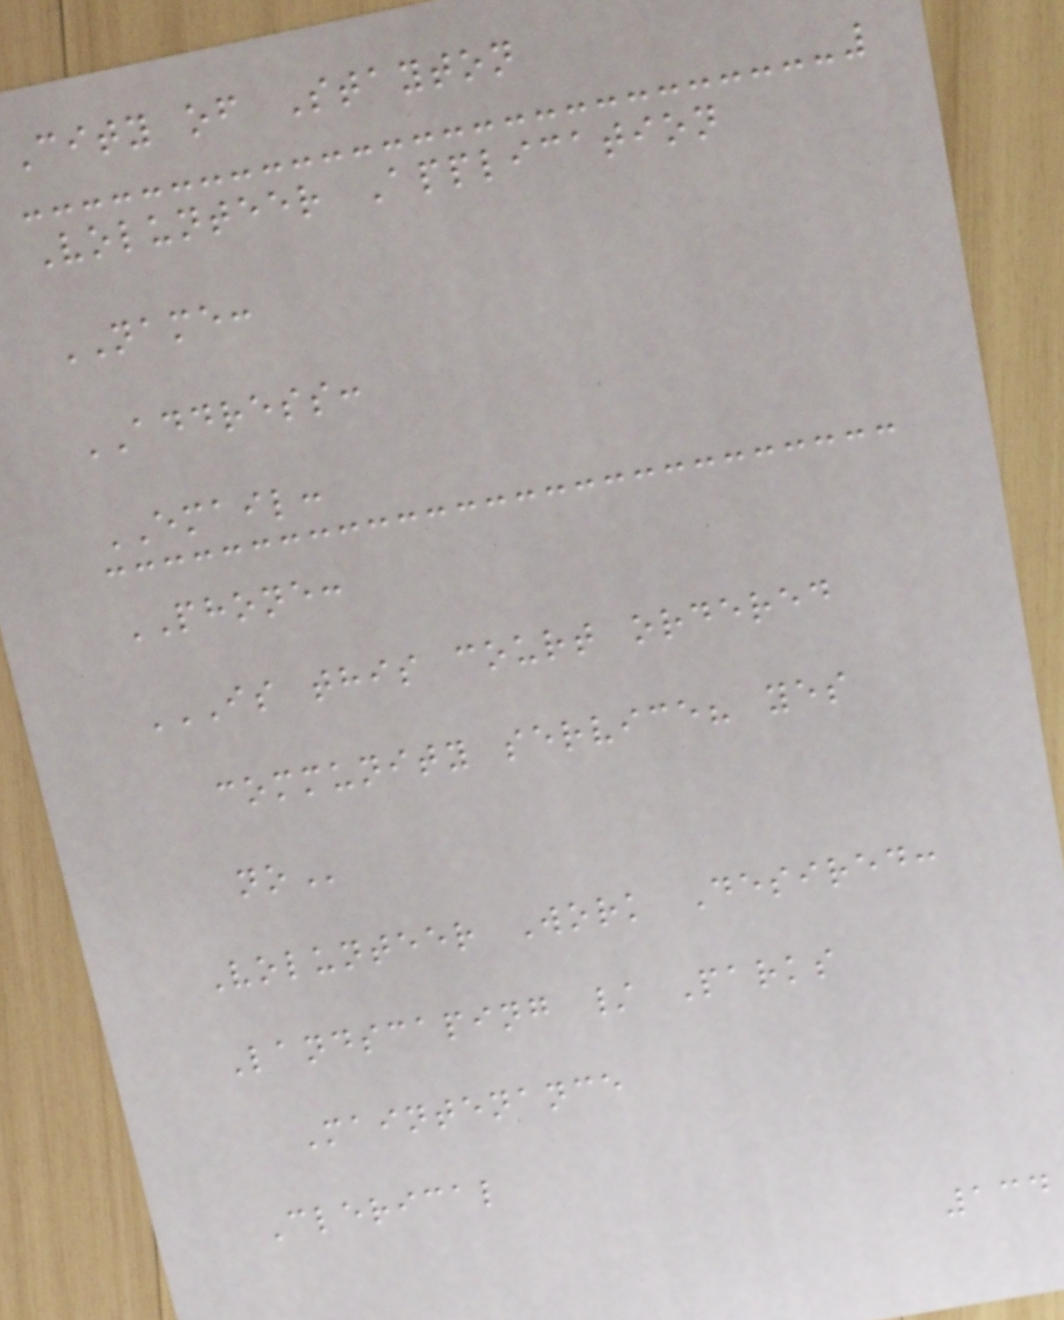City of Stayton
Volunteer Application
NAME:
ADDRESS:
EMAIL:
PHONE:
IS THIS COURT ORDERED
COMMUNITY SERVICE? YES
NO
Volunteer Work Desired:
Landscaping / Parks
Maintenance
Clerical
134
